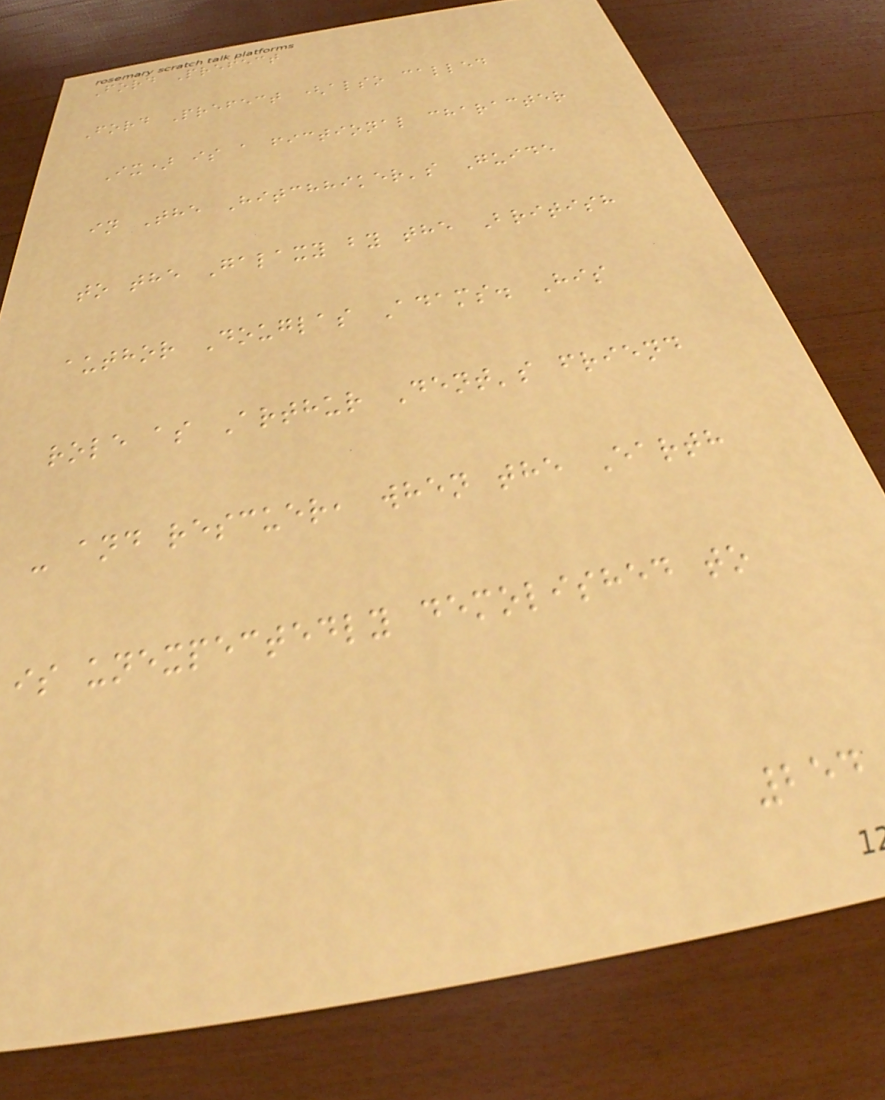Ford Prefect
Ford Prefect (also called
Ix) is a fictional character
in The Hitchhiker's Guide
to the Galaxy by the British
author Douglas Adams. His
role as Arthur Dent's friend
- and rescuer, when the Earth
is unexpectedly demolished to
254
